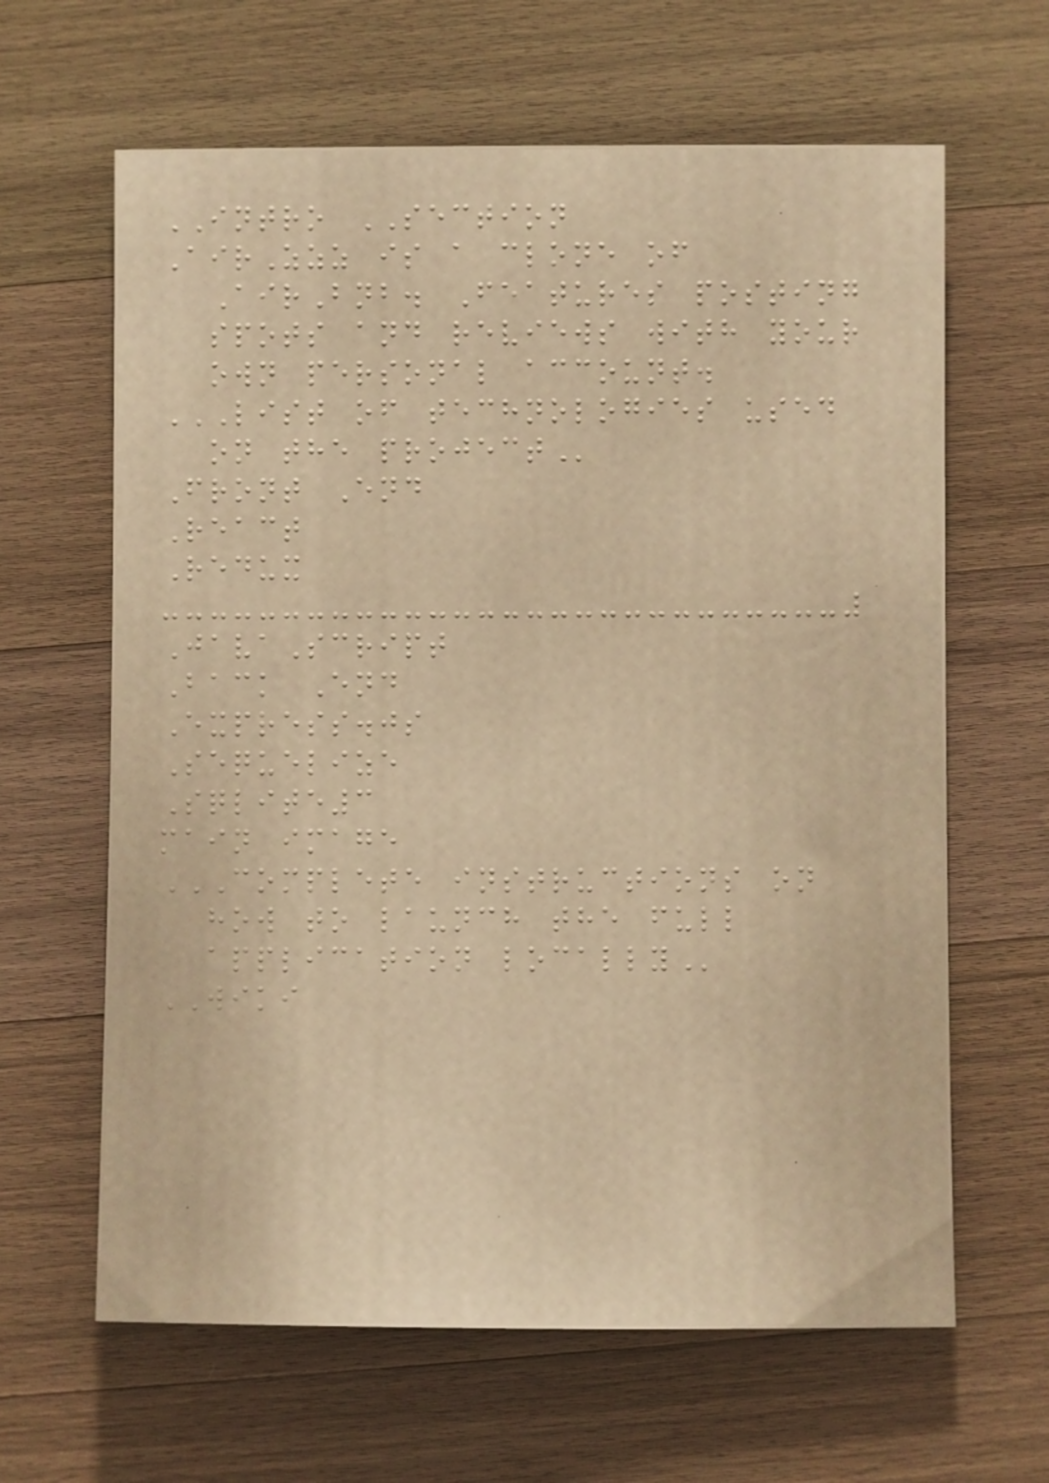INTRO SECTION
AirZzz is a clone of
AirBnb. Features posting
spots and reviews with your
own personal account.
LIST OF TECHNOLOGIES USED
ON THE PROJECT
Front End
React
Redux
JavaScript
Back End
Express.js
Sequelize
Sqlite3
main image
COMPLETE INSTRUCTIONS ON
HOW TO LAUNCH THE FULL
APPLICATION LOCALLY
WIKI
